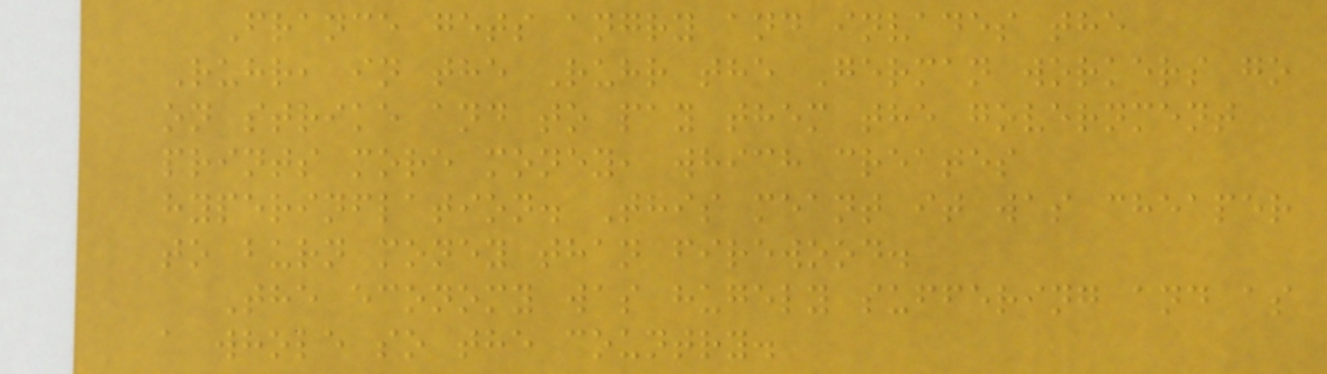France gets angry and invades the
Ruhr, in the Ruhr the German workers go
on strike and to pay them the government
prints more money, which creates
hyperinflation. This meant it was cheaper
to burn money than firewood.
The economy was hugely suffering and as
a whole so the country.
